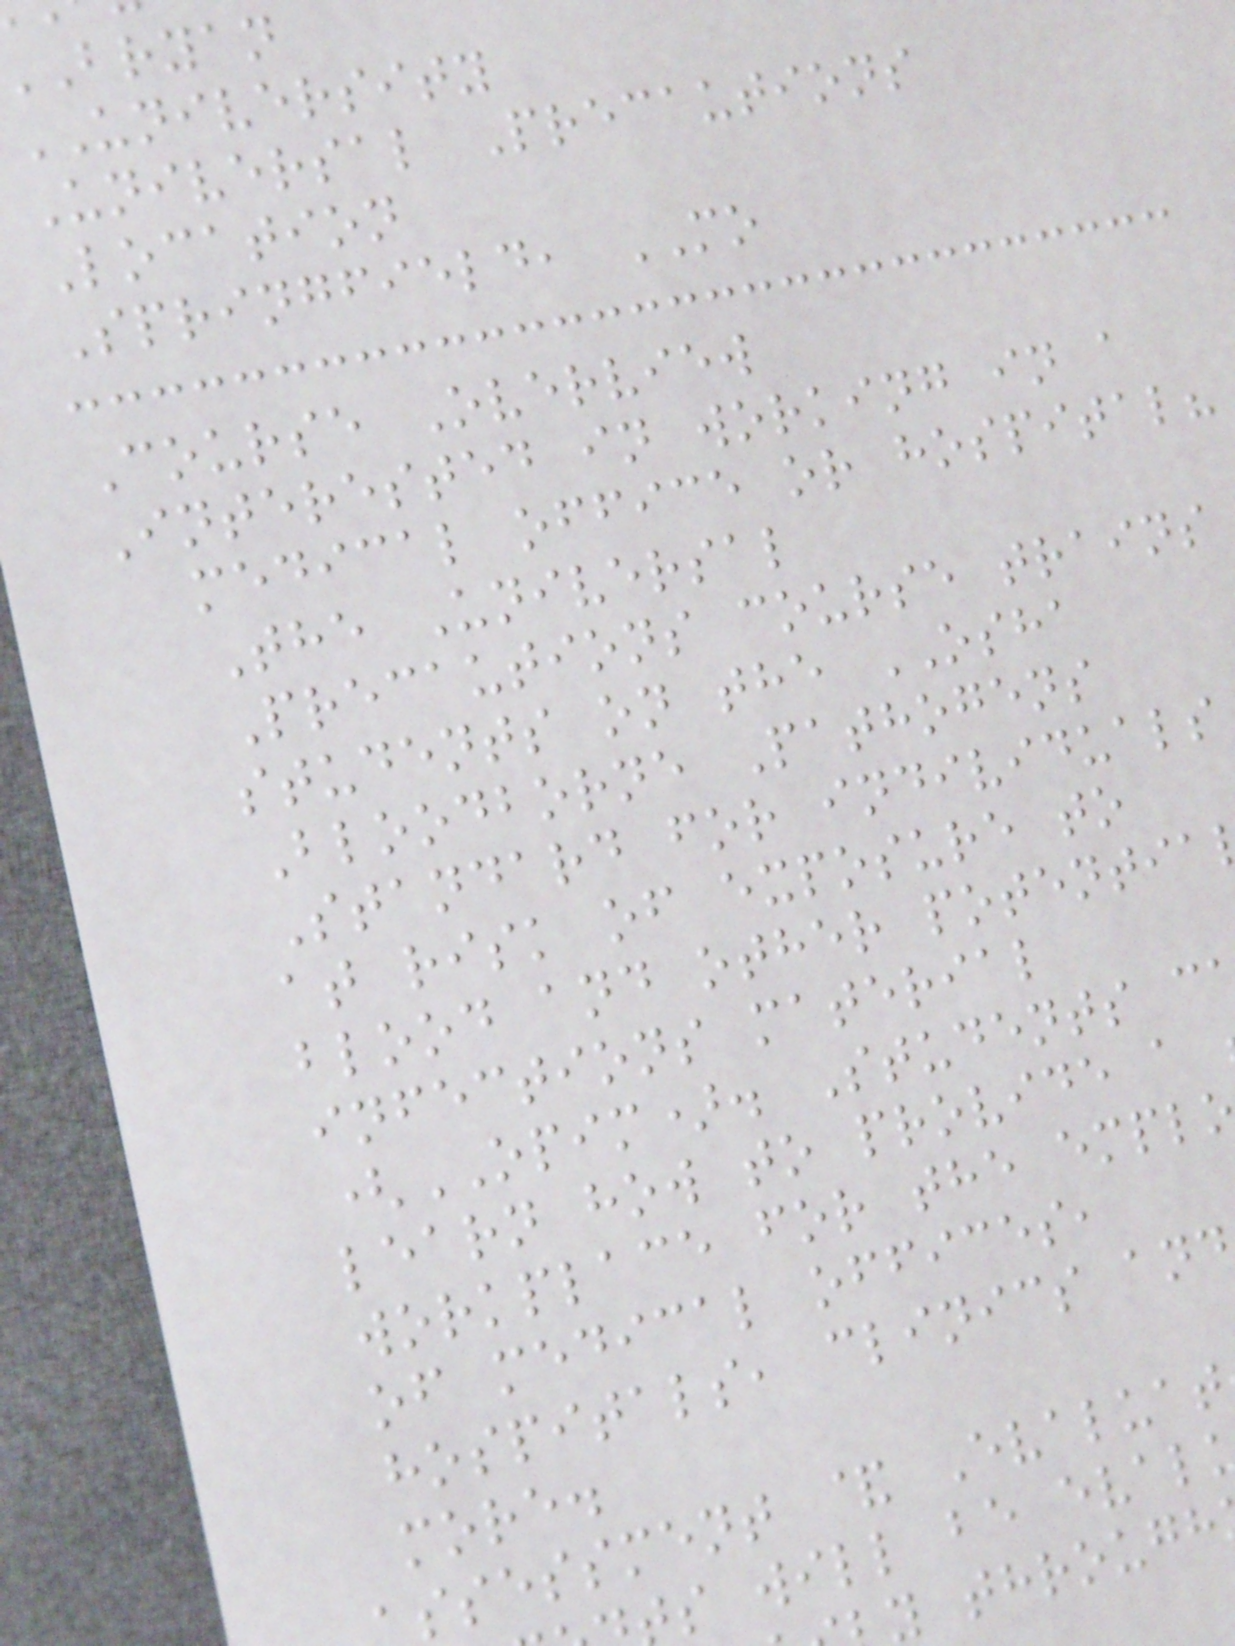bryan
UNIVERSITY
Universal Precautions
Location
Springfield, MO
Course Overview
Interested in working in a
medical office or hospital?
The Universal
Precautions course trains
students on the OSHA
Bloodborne Pathogens
Standard for individuals
at risk of exposure to
blood and other potentia
infections material
(OPIM). Students c
learn how to provide a
workplace for the empl
of medical offices,
hospitals, clinics and
more.
ssessment & Evaluat
s will be eval
y through
